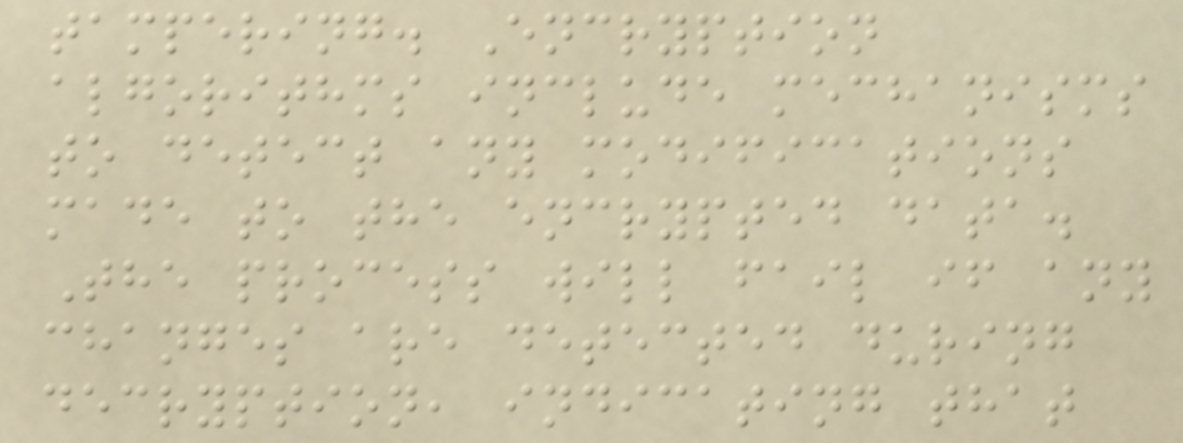tampering. Encryption
algorithms include mechanisms
to detect any modifications
made to the encrypted data.
The process will fail if any
changes are detected during
decryption, indicating that
